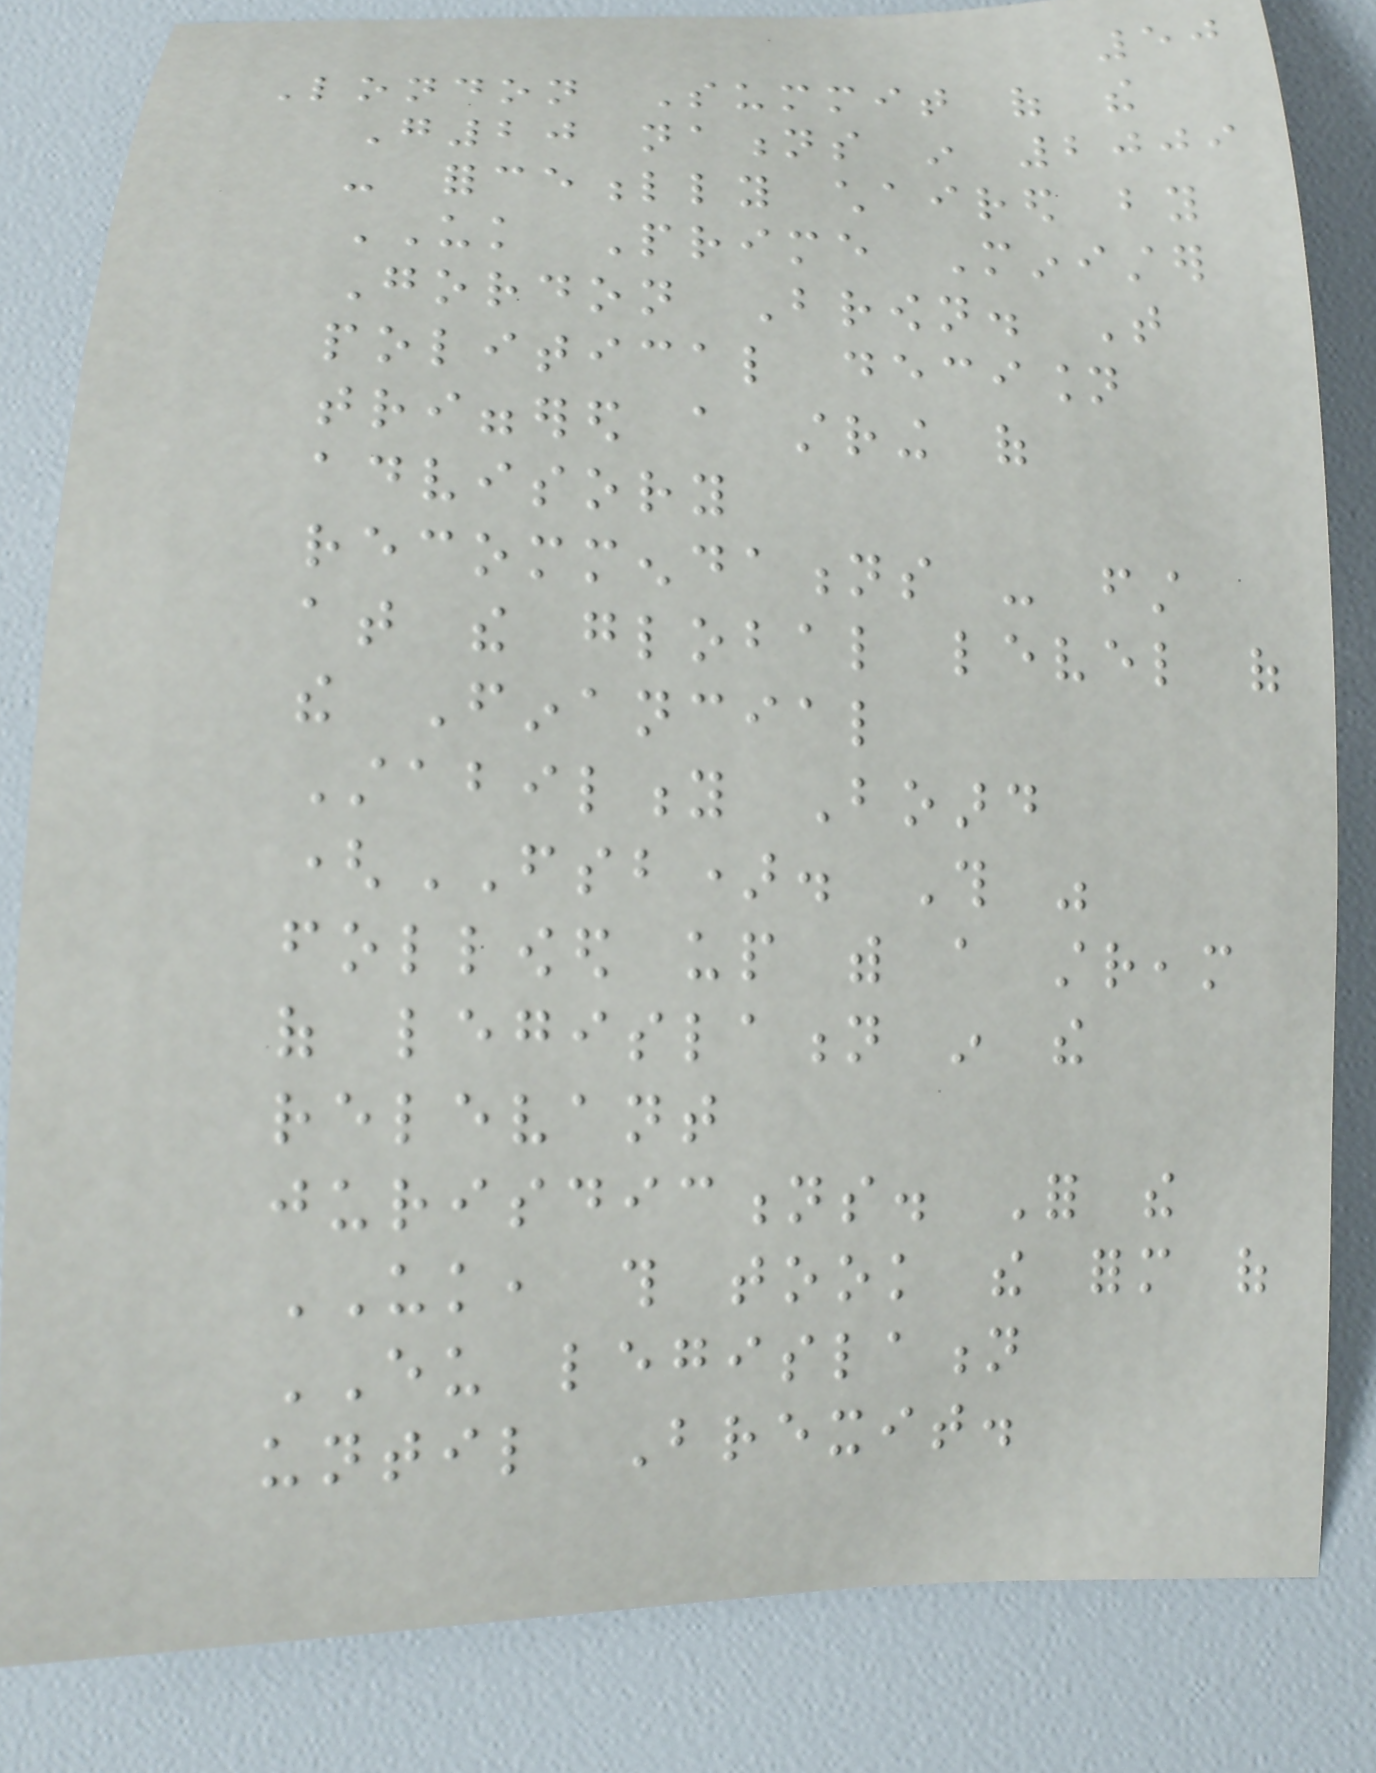50
London Summit of the
G20 nations in 2009
- forcefully chaired by
UK Prime Minister
Gordon Brown. That
political decision
triggered a string of
advisory
recommendations - first
at the global level of
the Financial
Stability Board
(FSB). This was
followed up with a stream
of legislation in the
relevant
jurisdictions. For the
UK, this took the form of
EU legislation
until Brexit.
